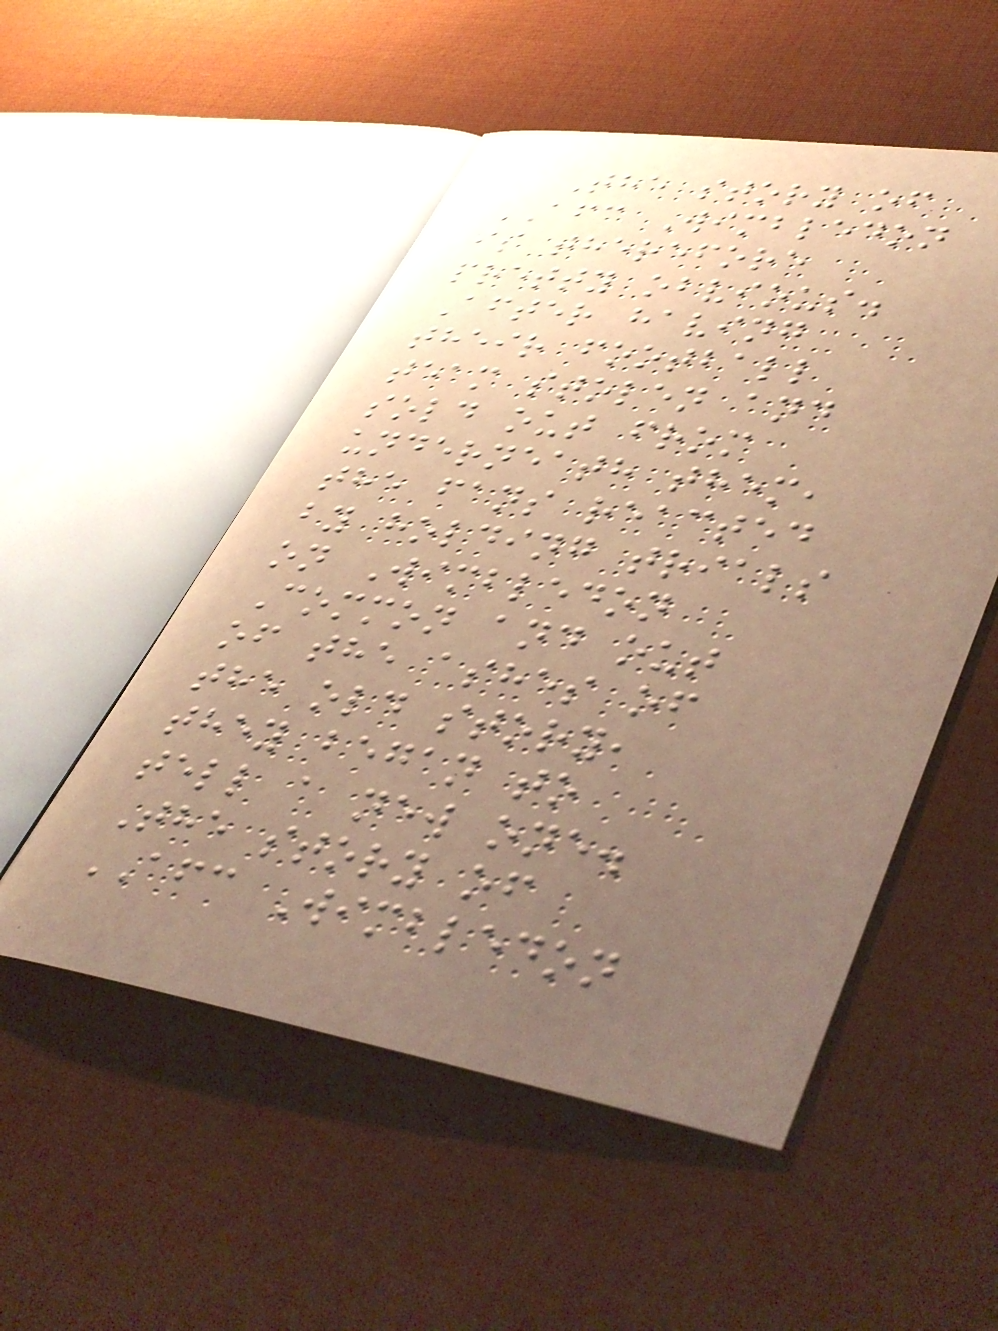The story of
AFC Wimbledon
is therefore
pretty obvious.
After having
their football
team stolen and
sold out from
underneath them,
the fans reacted
by holding trials
on Wimbledon
Common and out
of the ashes of
the old story,
they began to
tell a new one.
The story of
AFC Wimbledon
